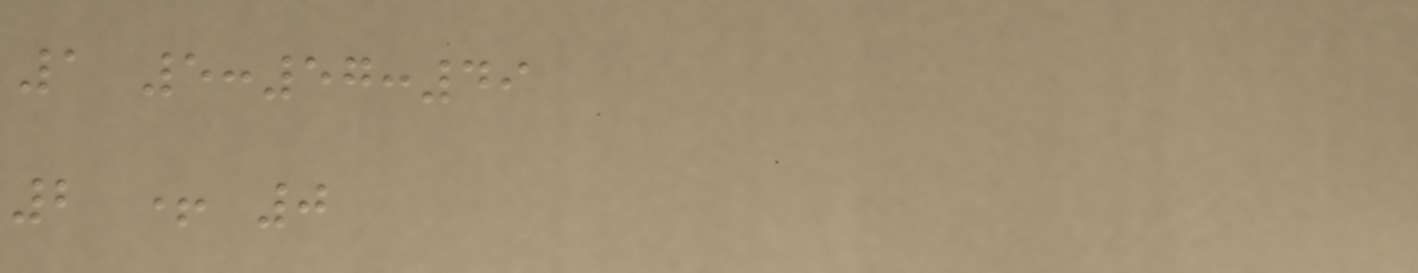1 5:57:49
2 + 0
